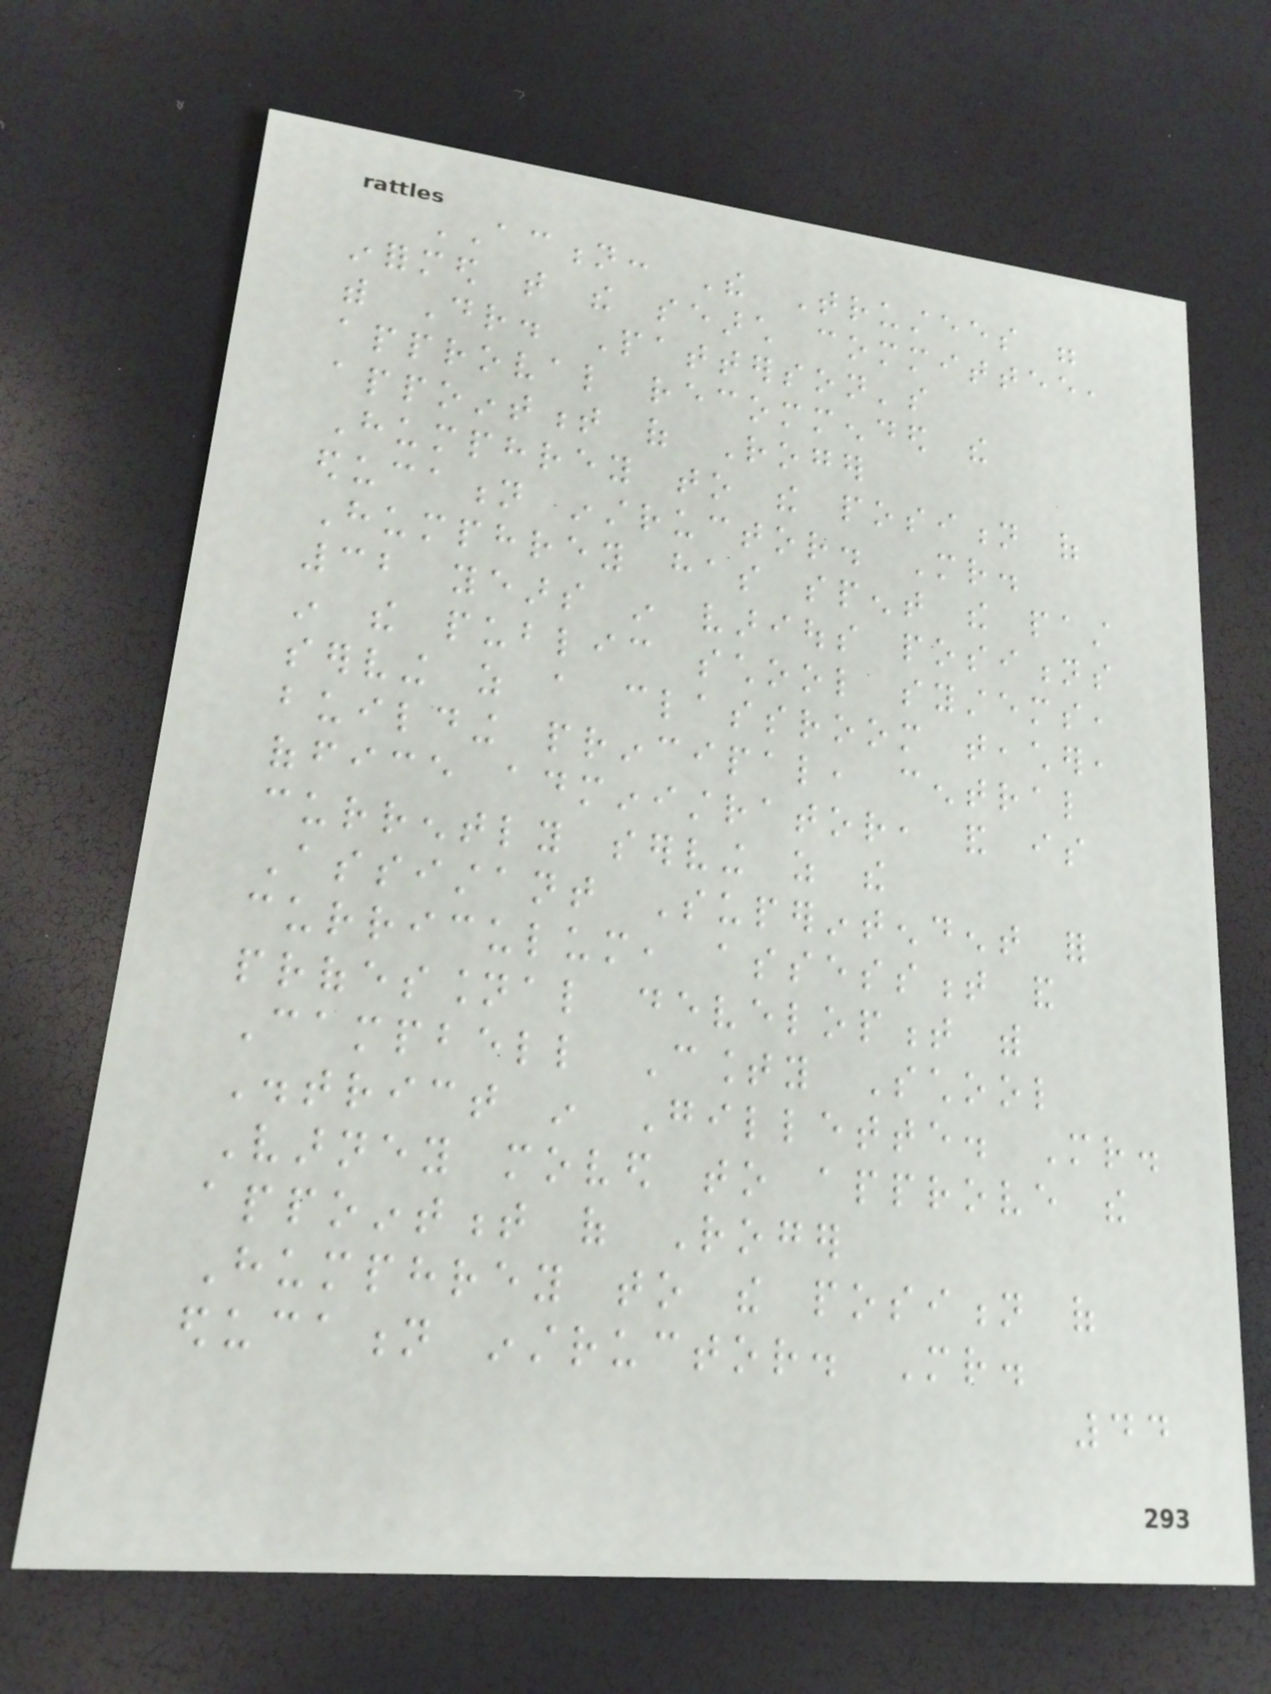ACTION: The Trustees were
informed that the search committee,
with Dr. Patterson's
approval recommended the
appointment of Roger
Humphrey to the position of
education instructor. Mr.
Humphrey has spent the past
32 years in various positions
in the public school systems,
serving as a classroom teacher,
building principal, central
office administrator, and is
currently serving as the
Assistant Superintendent for
curriculum, assessment and
professional development with
Campbell County School
District in Gillette. Mr.
Varney moved to approve the
appointment of Roger
Humphrey to the position of
education instructor. Mr.
44
